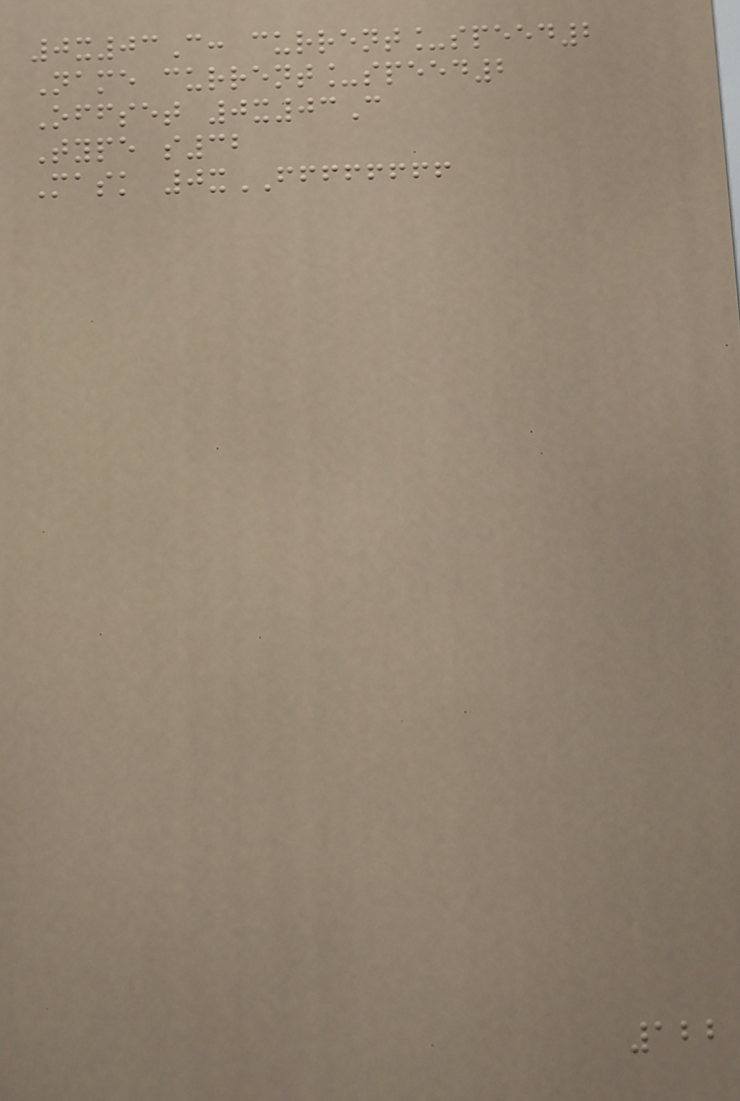0x03C: current_speed2
Name current_speed2
Offset 0x03C
Type s32
Mask 0xFFFFFFFF
122
